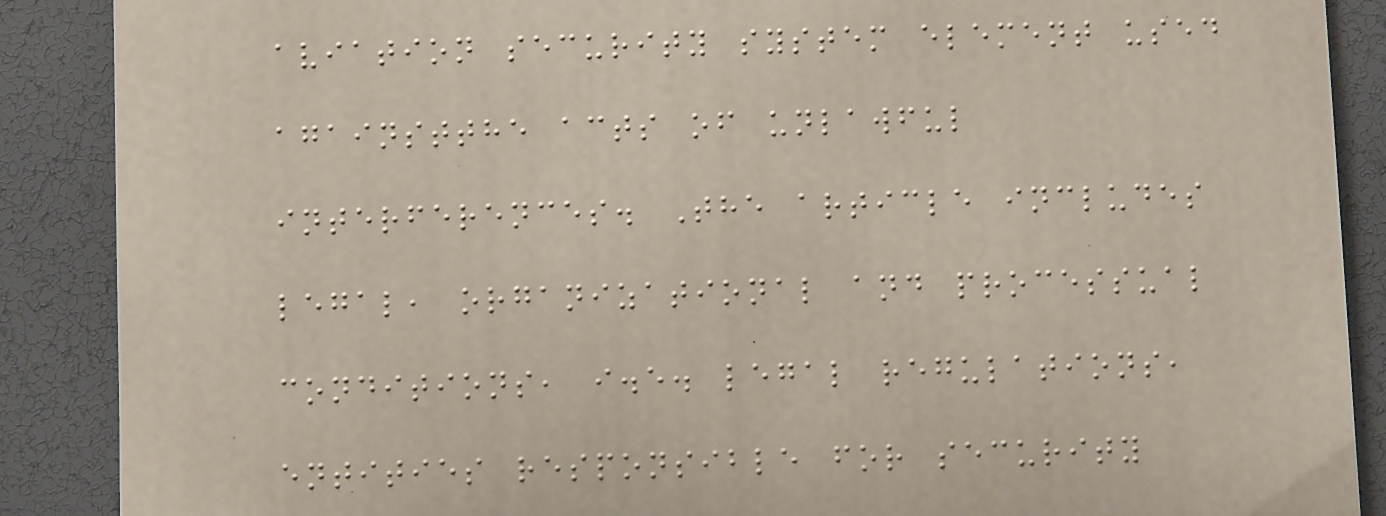aviation security system element used
againstthe acts of unlawful
interferences. The article includes
legal, organizational and processual
conditions, i.e. legal regulations,
entities responsible for security
